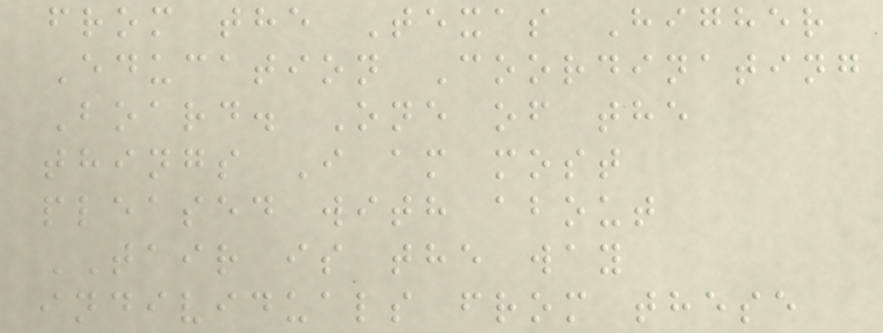from the Texas Higher
Education Coordinating
Board. One of the
things I am most
pleased with about
TAIR is the way
individuals from these
